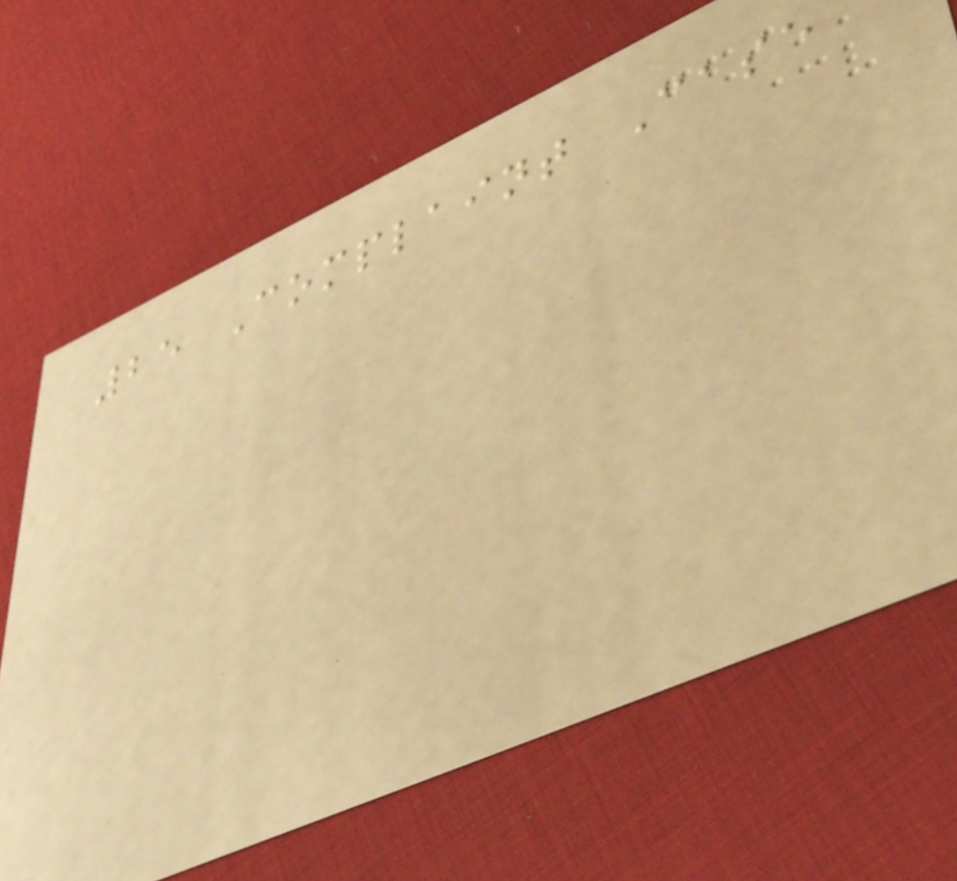25 Complaint Case
